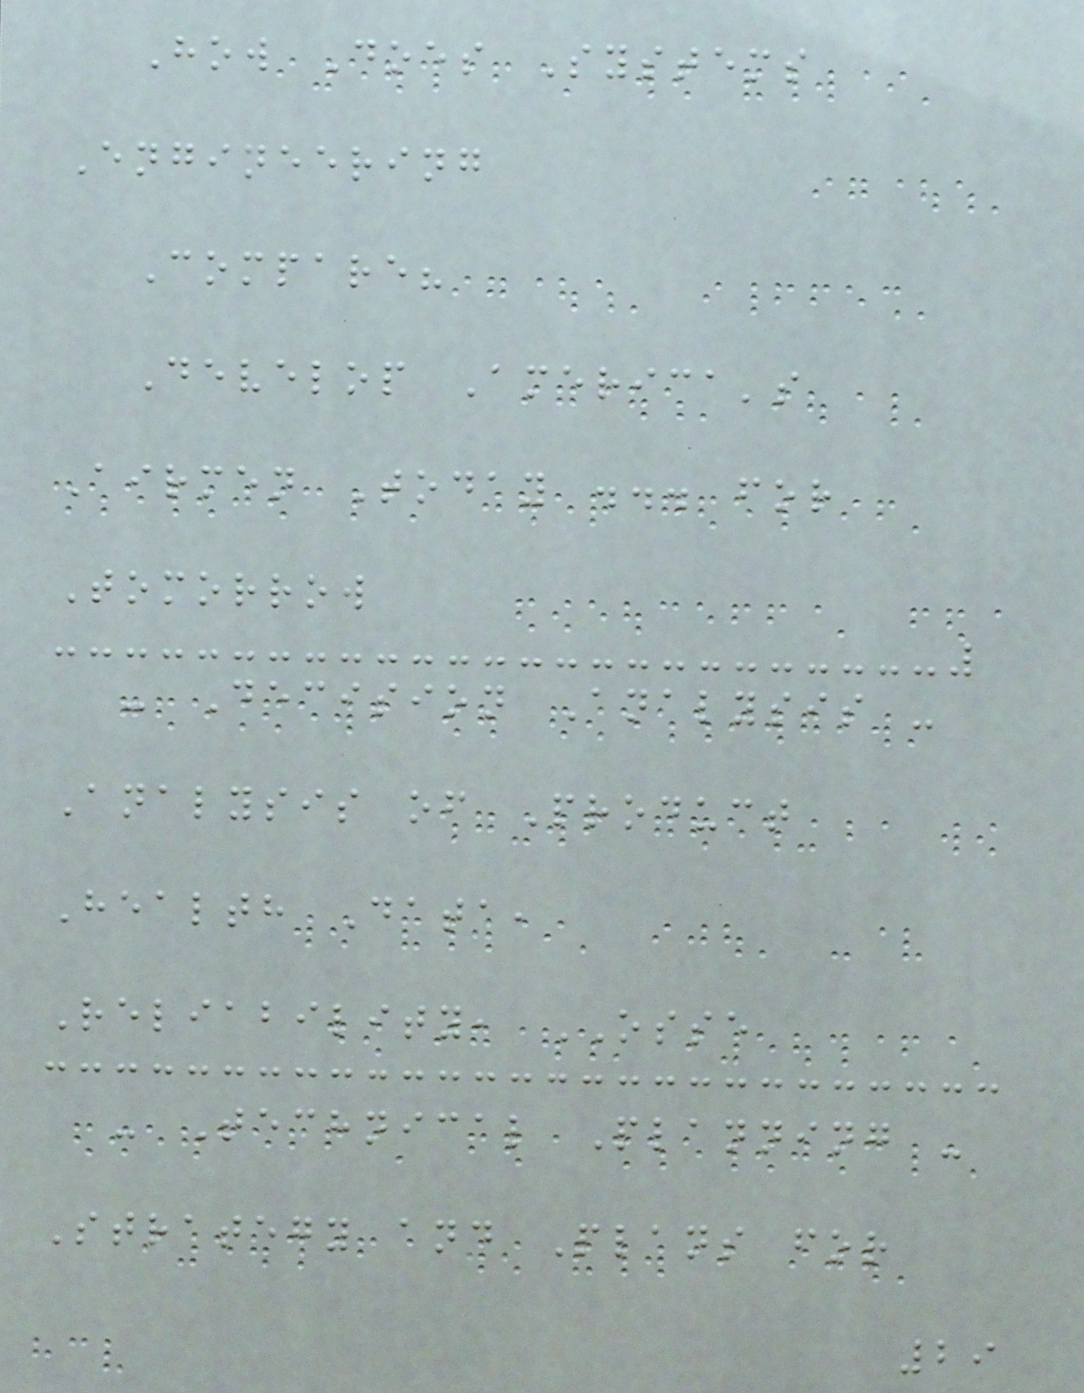How Does Systems
Engineering
Compare?
Develop America's
Airmen Today ... for
Tomorrow
- Decision Analysis -
Analysis of Product
Health Data,
Reliability, OSSE
- Technical Planning -
Strategy and Plans for
29
